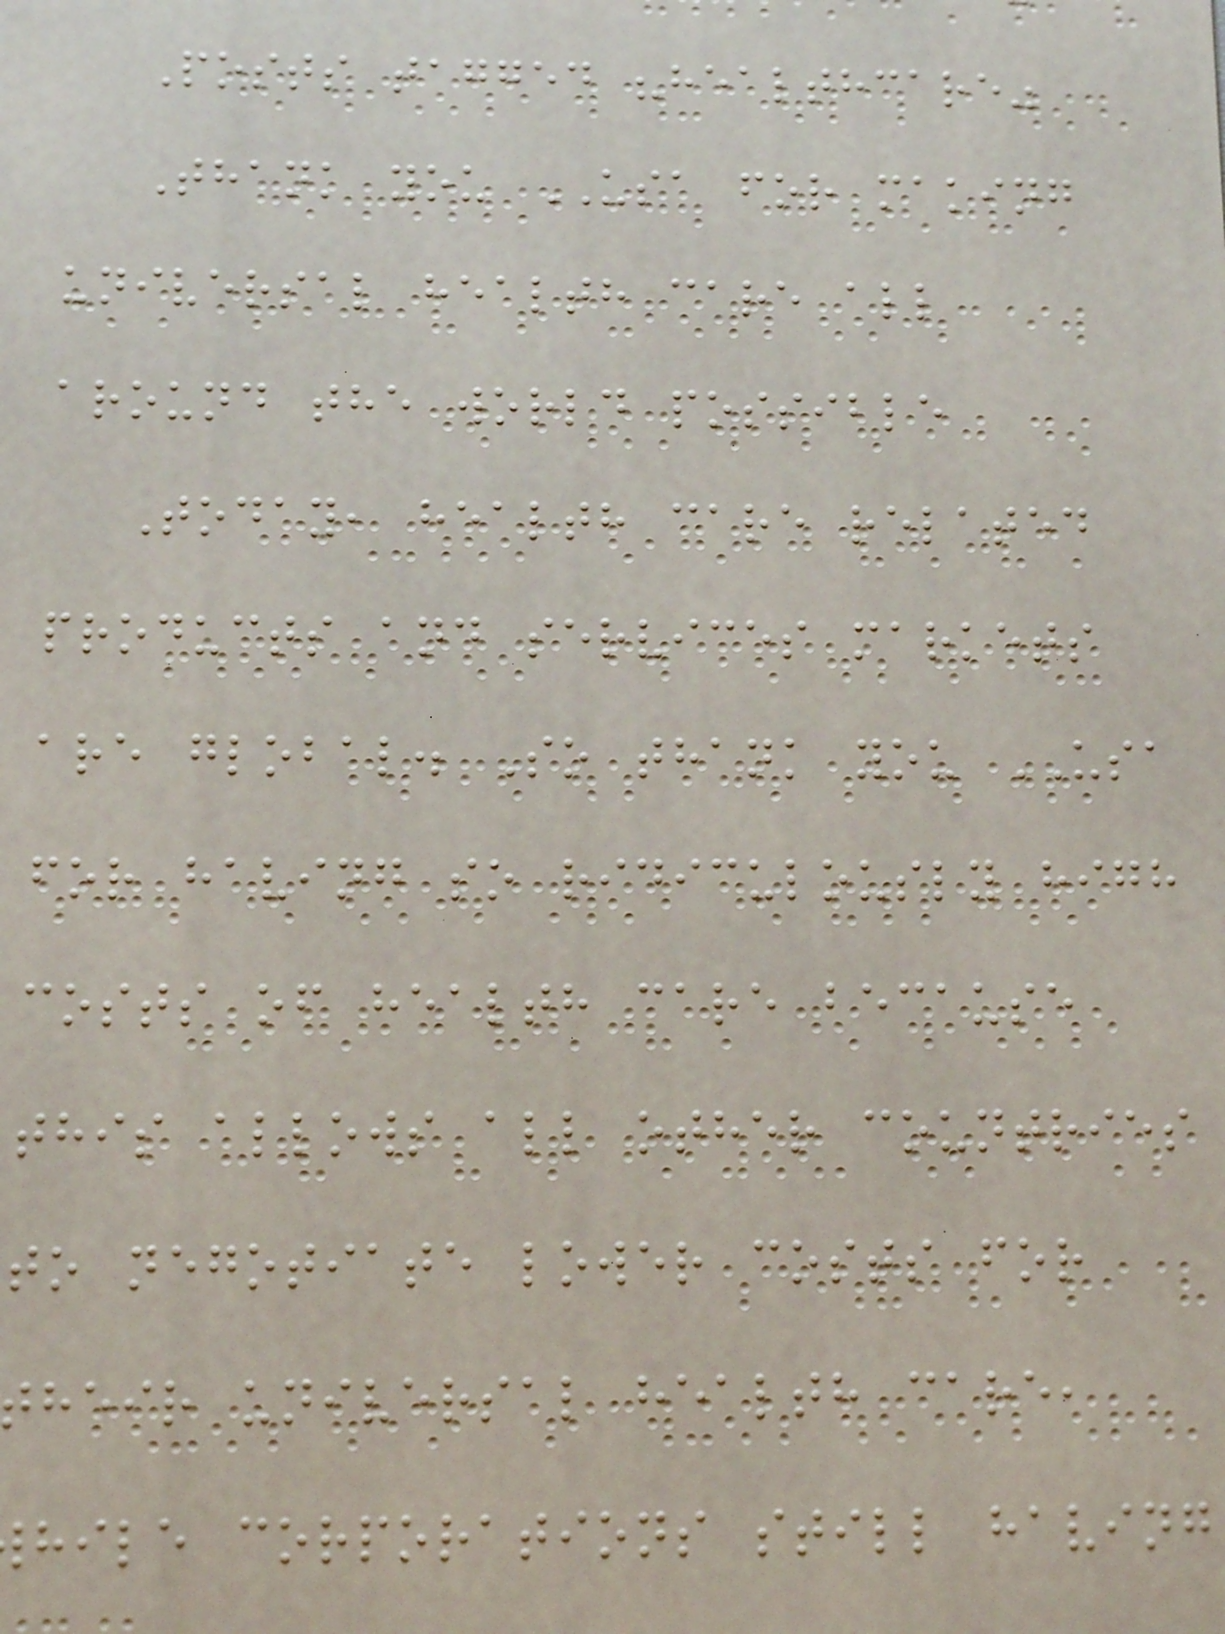Posts tagged "healthcare"
Thank you USA for making
universal health care all
around the world possible
Today, health care related
products and services markets
are global. So thank you USA
for having so ridiculously high
costs of health care because
this allows all other countries
to negotiate lower costs for
heir universal health care,
hile corporations still having
